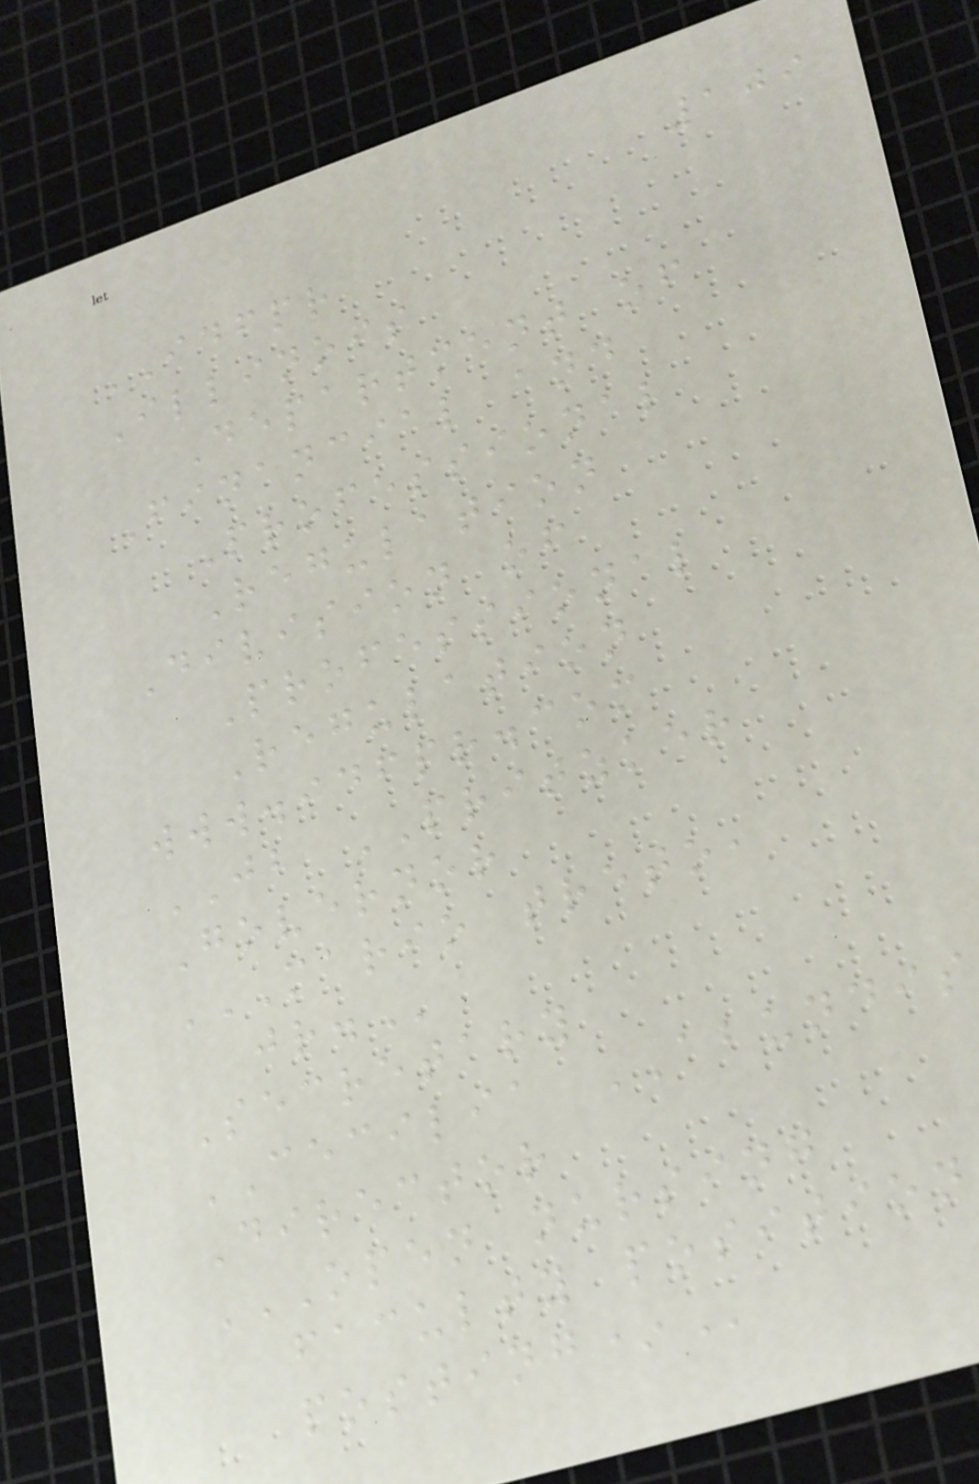109
IDFPR
Illinois
Department of
Financial and
Professional
Regulation
Division of
Professional
Regulation
www.idfpr.com
JB PRITZKER
Governor
MARIO TRETO,
JR.
Secretary
CECILIA ABUNDIS
Director
OPEN NURSING
FACULTY POSITION
POSTING*
